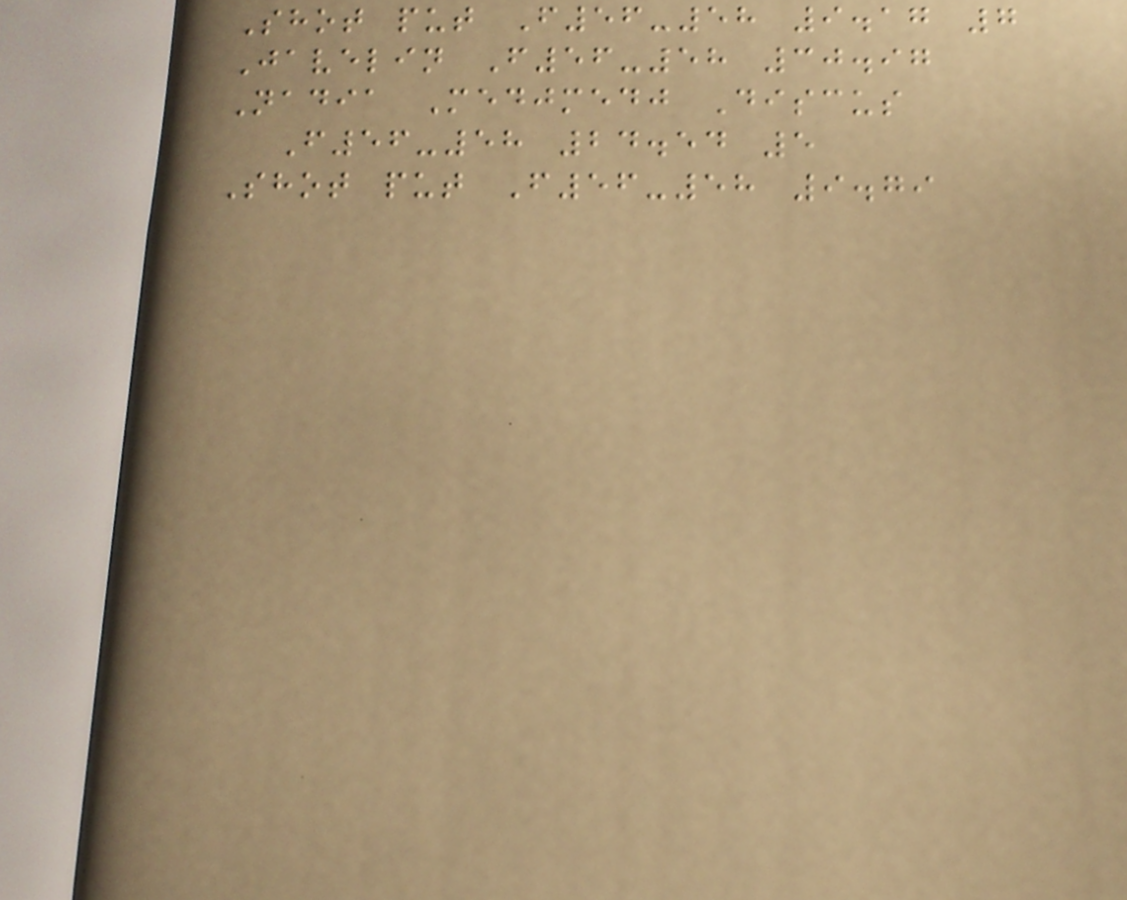Shot put F56-58 9.17 7
Javelin F56-58 30.97
Nadia Medjmedj Discus
F56-58 24.54 5
Shot put F56-58 9.79
